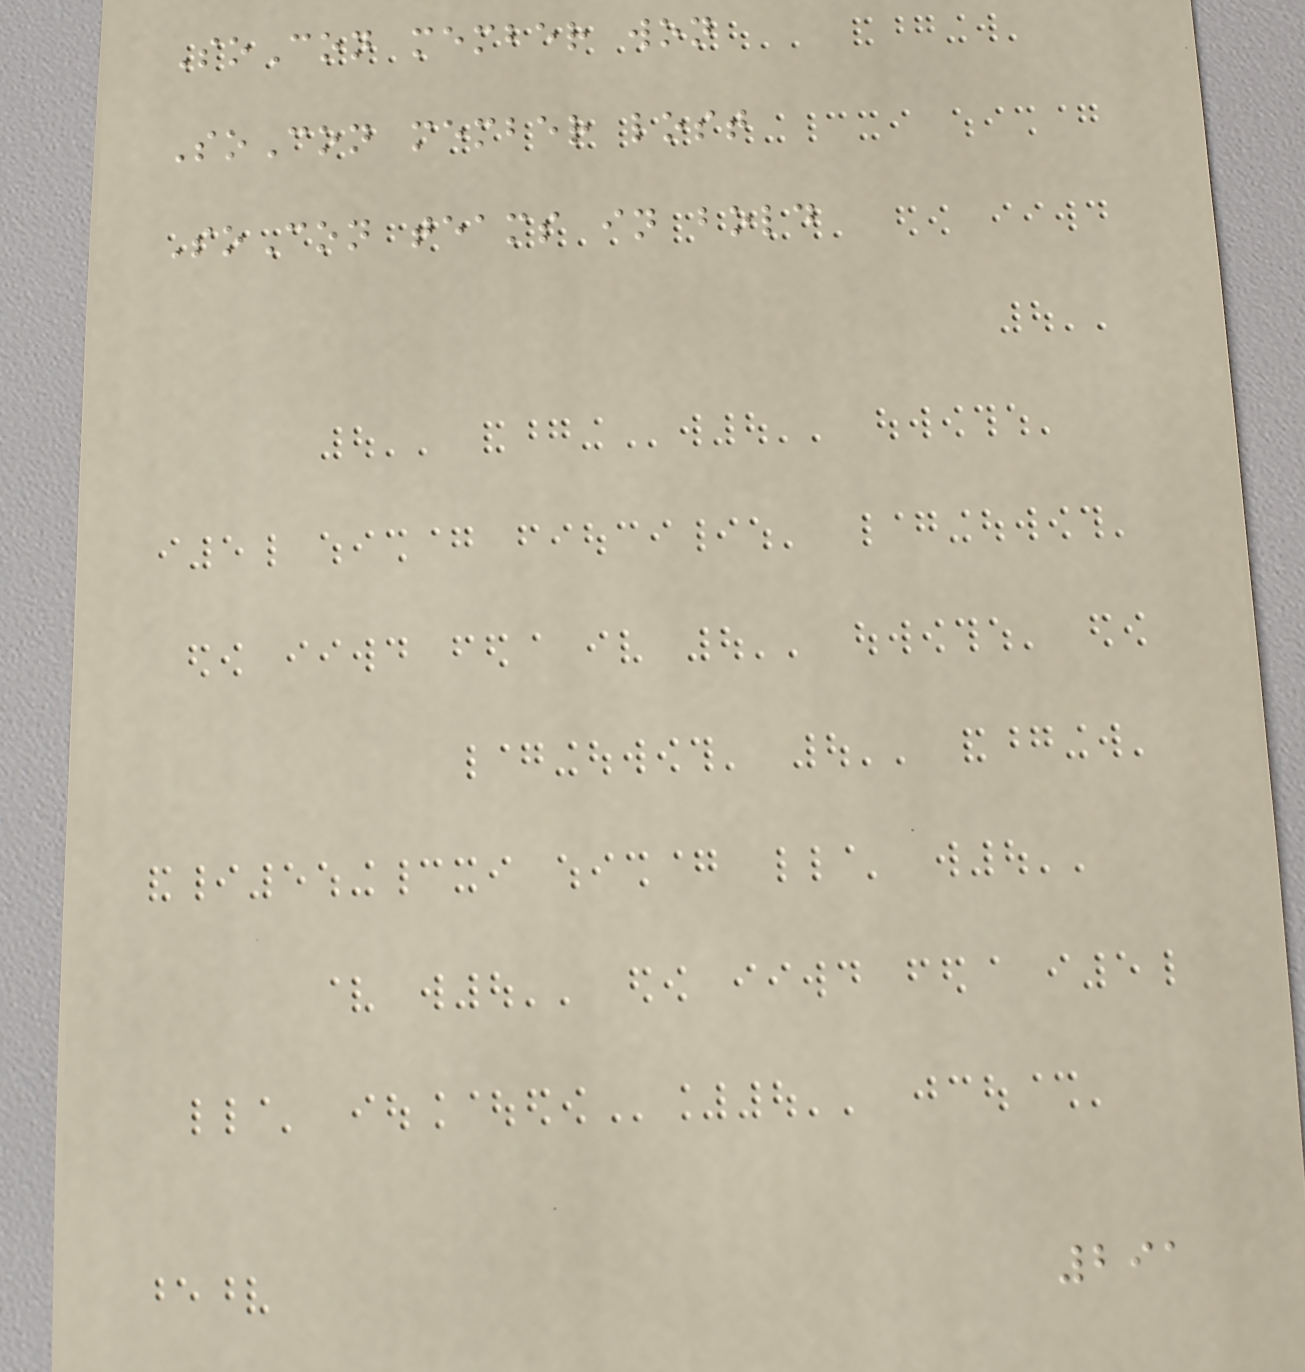SoCon member won
SoCon member lost
SoCon teams in bold
291
